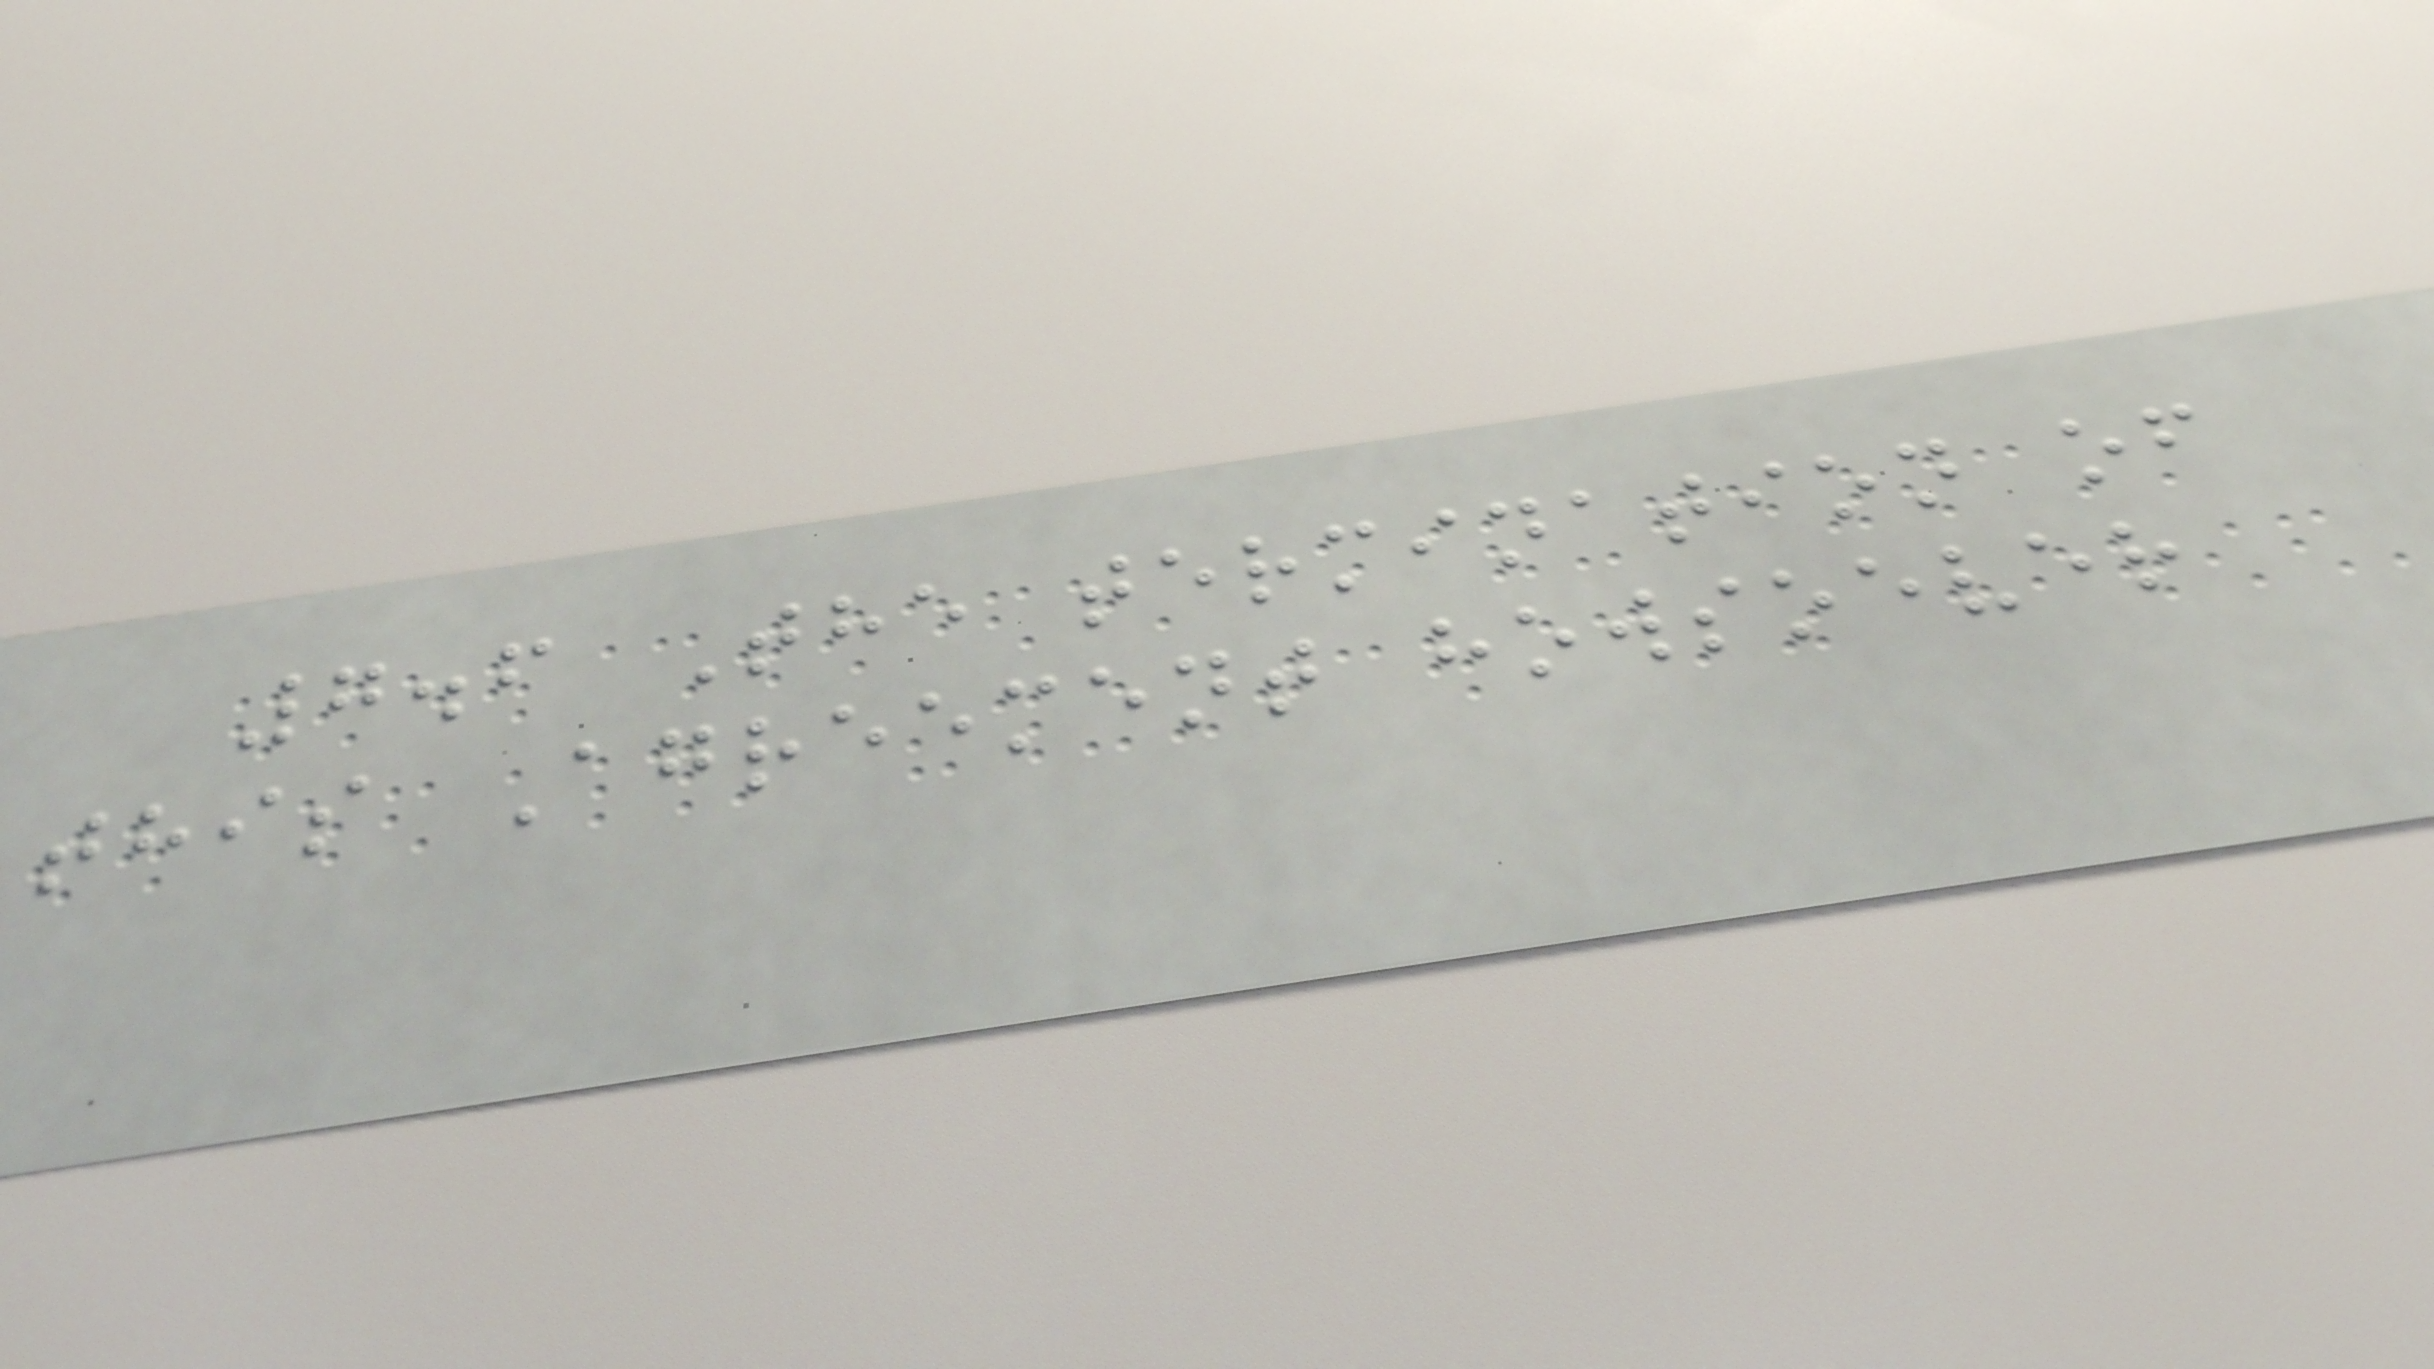7.6 The termination of
this Agreement howsoever
